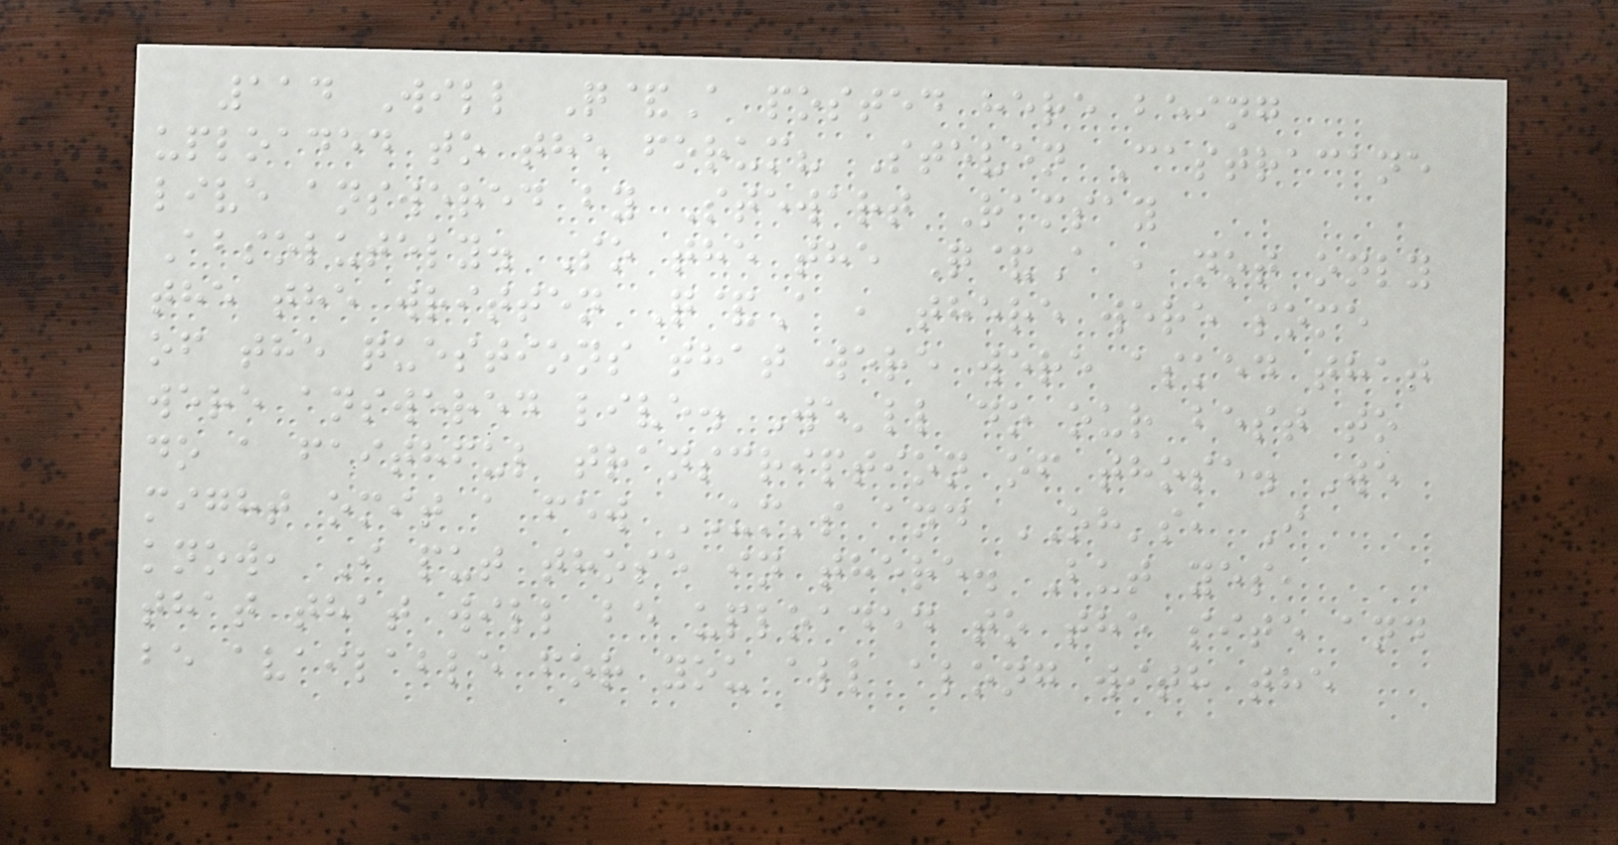114 Will Q&A posted here being
uploaded to the forum? Steven Castracane
live answered by Stewart Ramsay
Absolutely. So the the Q&A , not only
the the written Q&A , there were some
of the questions that were were asked that
were answered live. We'll do our best to
do a faithful transcription of those. We
might omit a few UM's and OH's, I
know, I put those in there. But yes,
that that will be uploaded to the site and
be available for you all along with the
